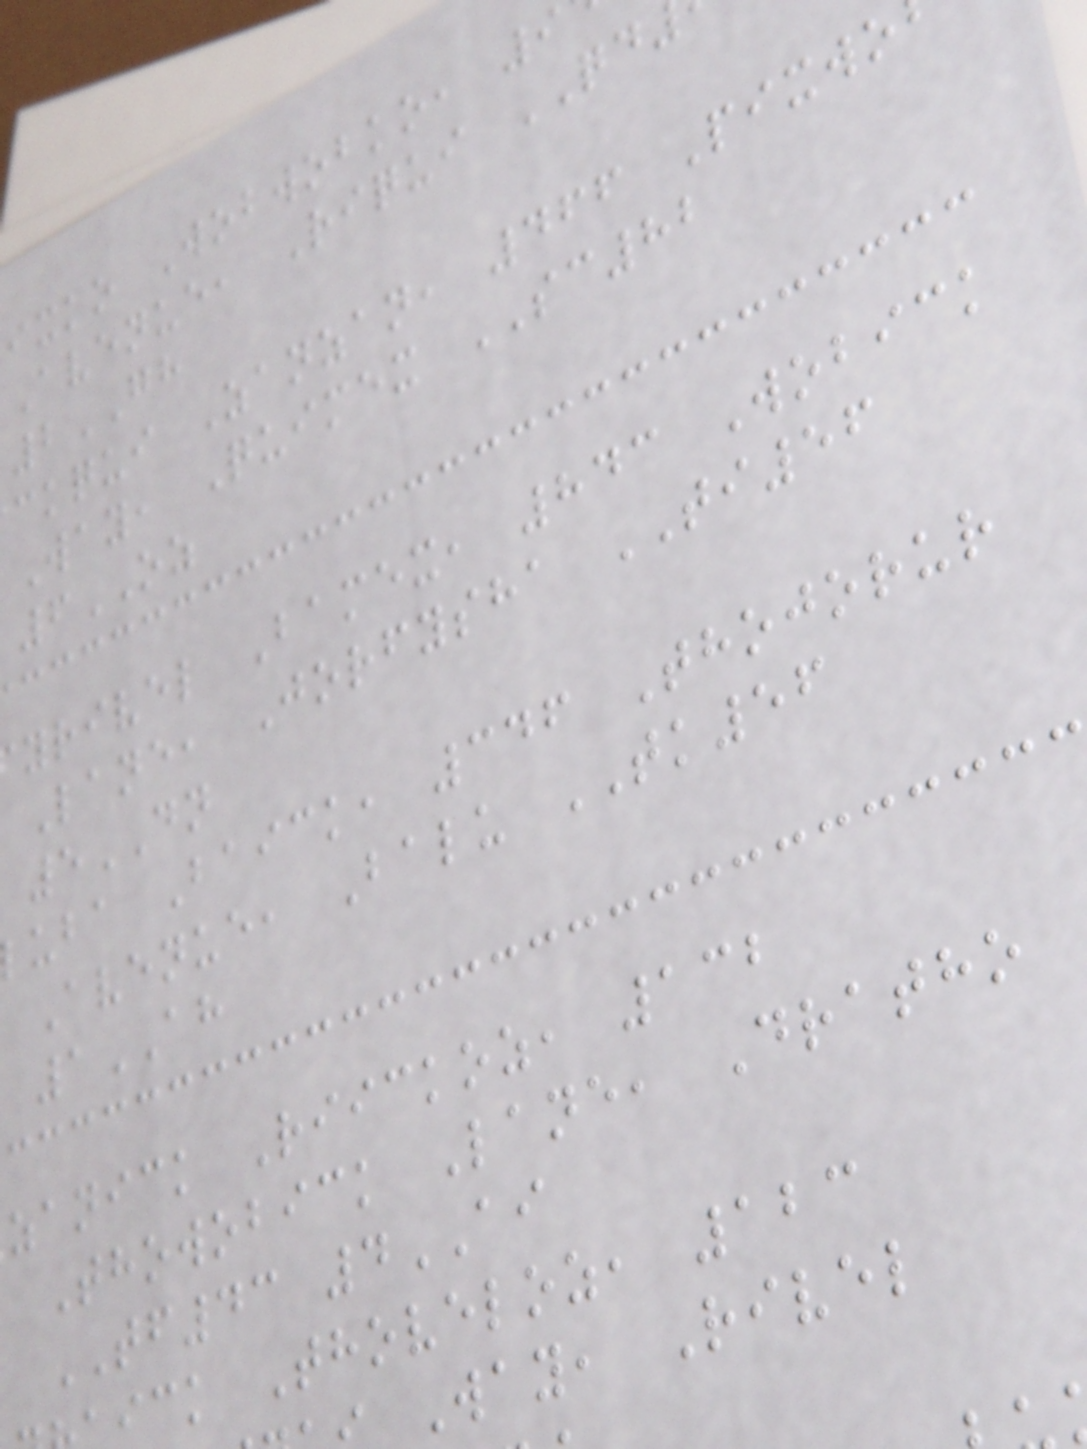ixko Wobwobko, 9
Avenue, Riqui QD
2GH
ckqui Zanzan, 466 Pixwo
Way, Quimex SC82
6OZ
yrivel Bamex, 843 Wobick
Lane, Jorfysha TI56
5DN
luba Baick, 346 Thojorur
Avenue, Balu TK56
1AH
zanick Riickoz, 132
Thowobick Lane, Dratho
TF43 4AI
ick Thoveloz, 123
Way, Rivel
